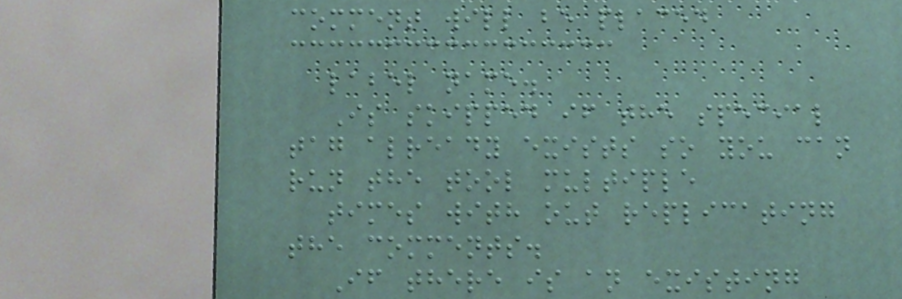comment will be placed
label name.
Is skipped if the special
tag already exists so you can
run the tool multiple
times with out replicating
the comments.
If there is an existing
